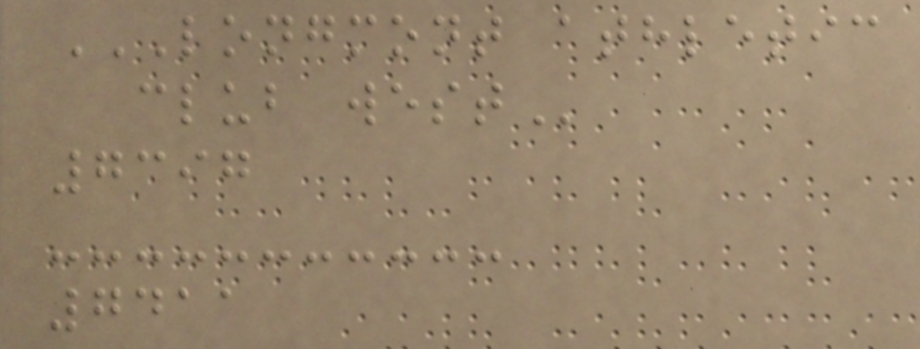LONGMONT ATHLETIC
CLUB WEST
7397
7411
